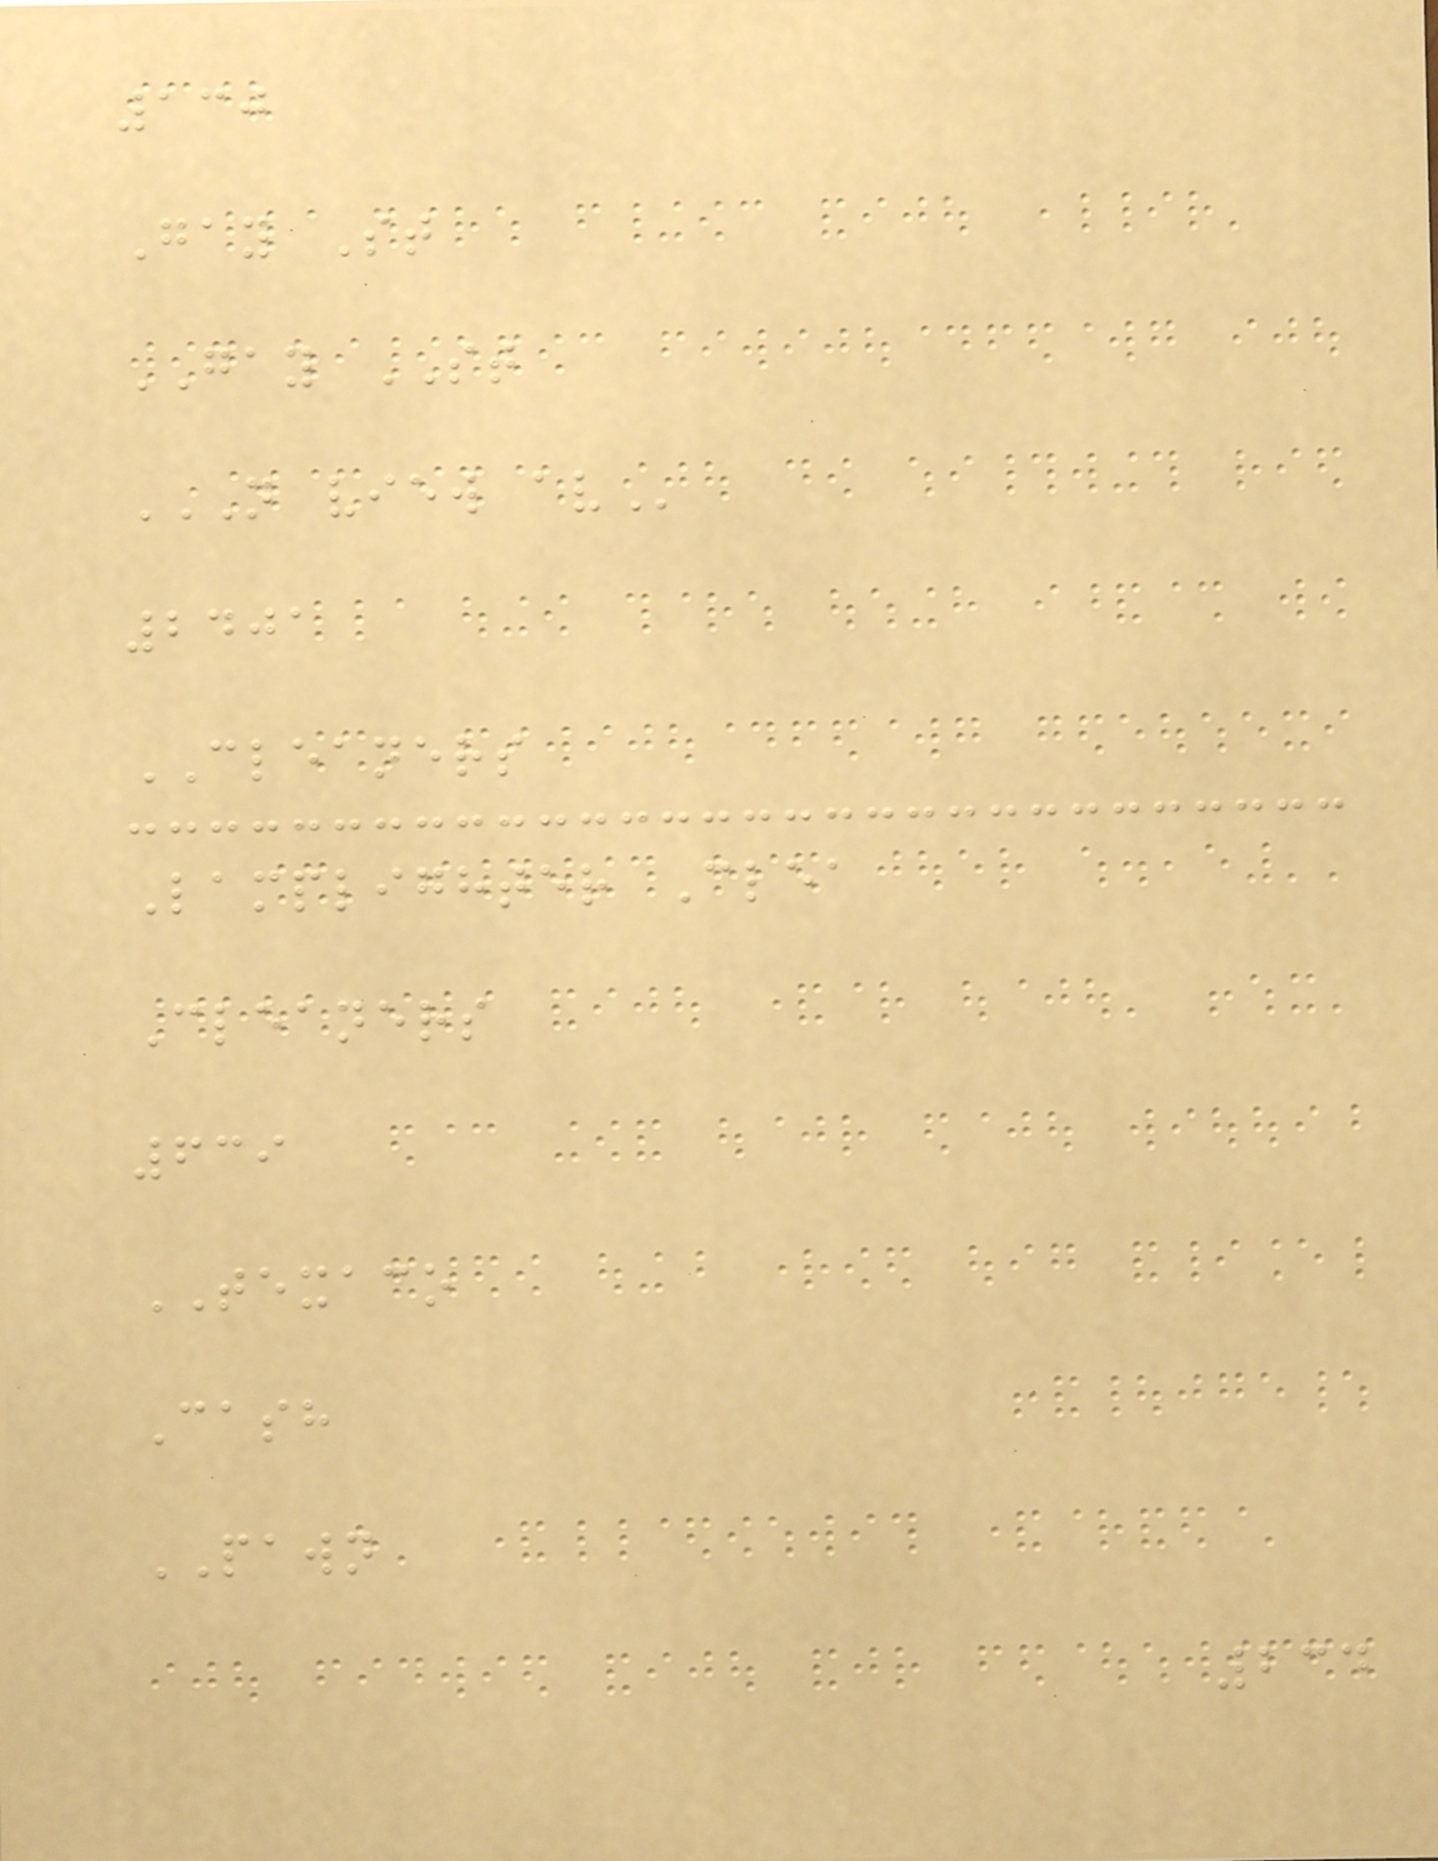130
Gay St
GAY ST
N VIEW AV
2401
CLEANERS
Lamplighter Clea
Cleaners
639
TEXACO
Cash
PAWN
234
